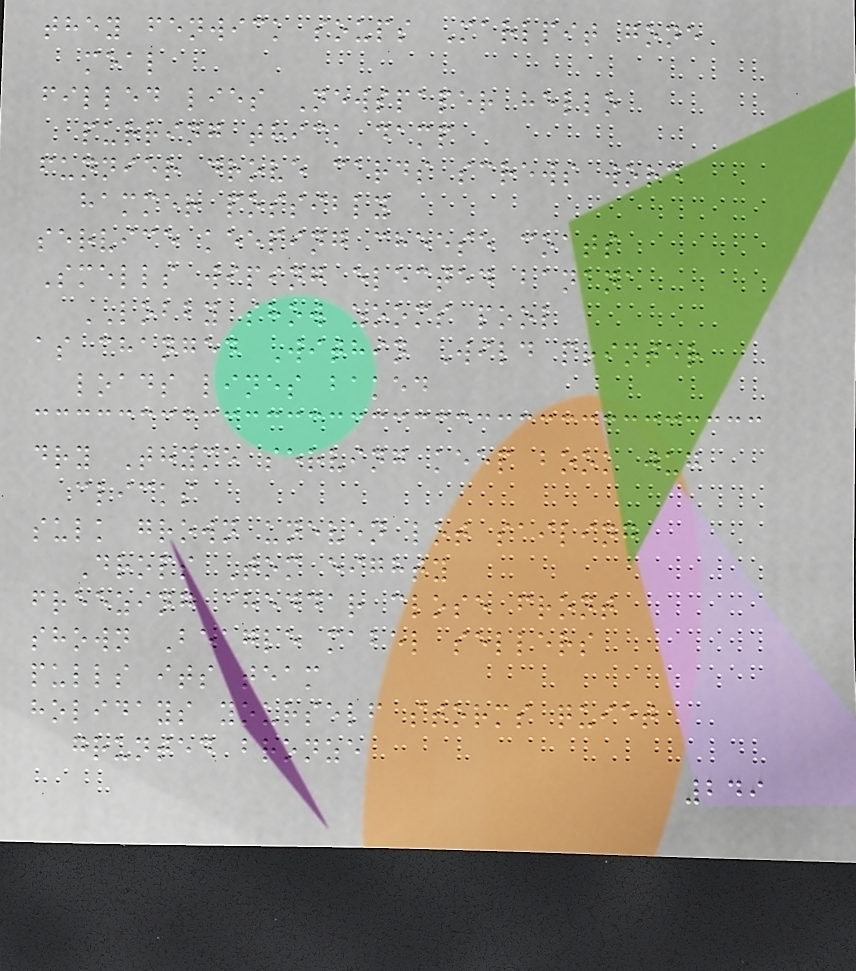they fenwick soups Marlpit gone
meal
filled lies Newspaper hello
purring thick damp
funnier drove cards screws word
hammer possibly
service keeping cheese coats
Smells wiping elected banana
LOBBY show zooms pool
as changed Within Wild printer
loads lines baked
dry Thyme serving keep book jug
clicks
sulk grown uneven lot sailing
Drops Tom eighty
freezing cheddar close front
shown Beagle mabel sellers
pulls its team
holidays yourself storms quiet
grunted bronze
249
